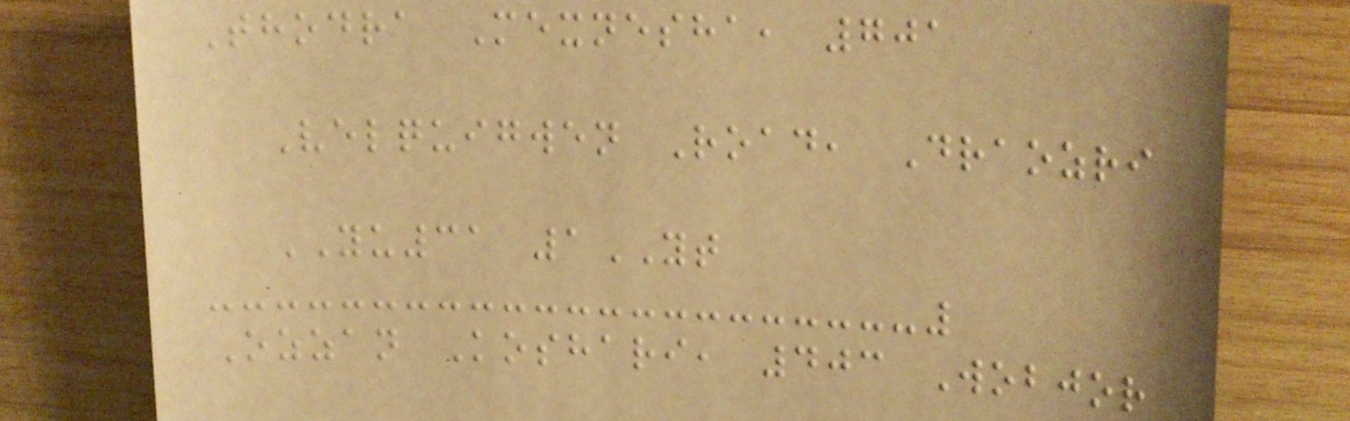Thodra Mexnesha, 701
Velquigwen Road, Draozri
YU31 1YT
Ozzan Koshari, 403 Wobjor
